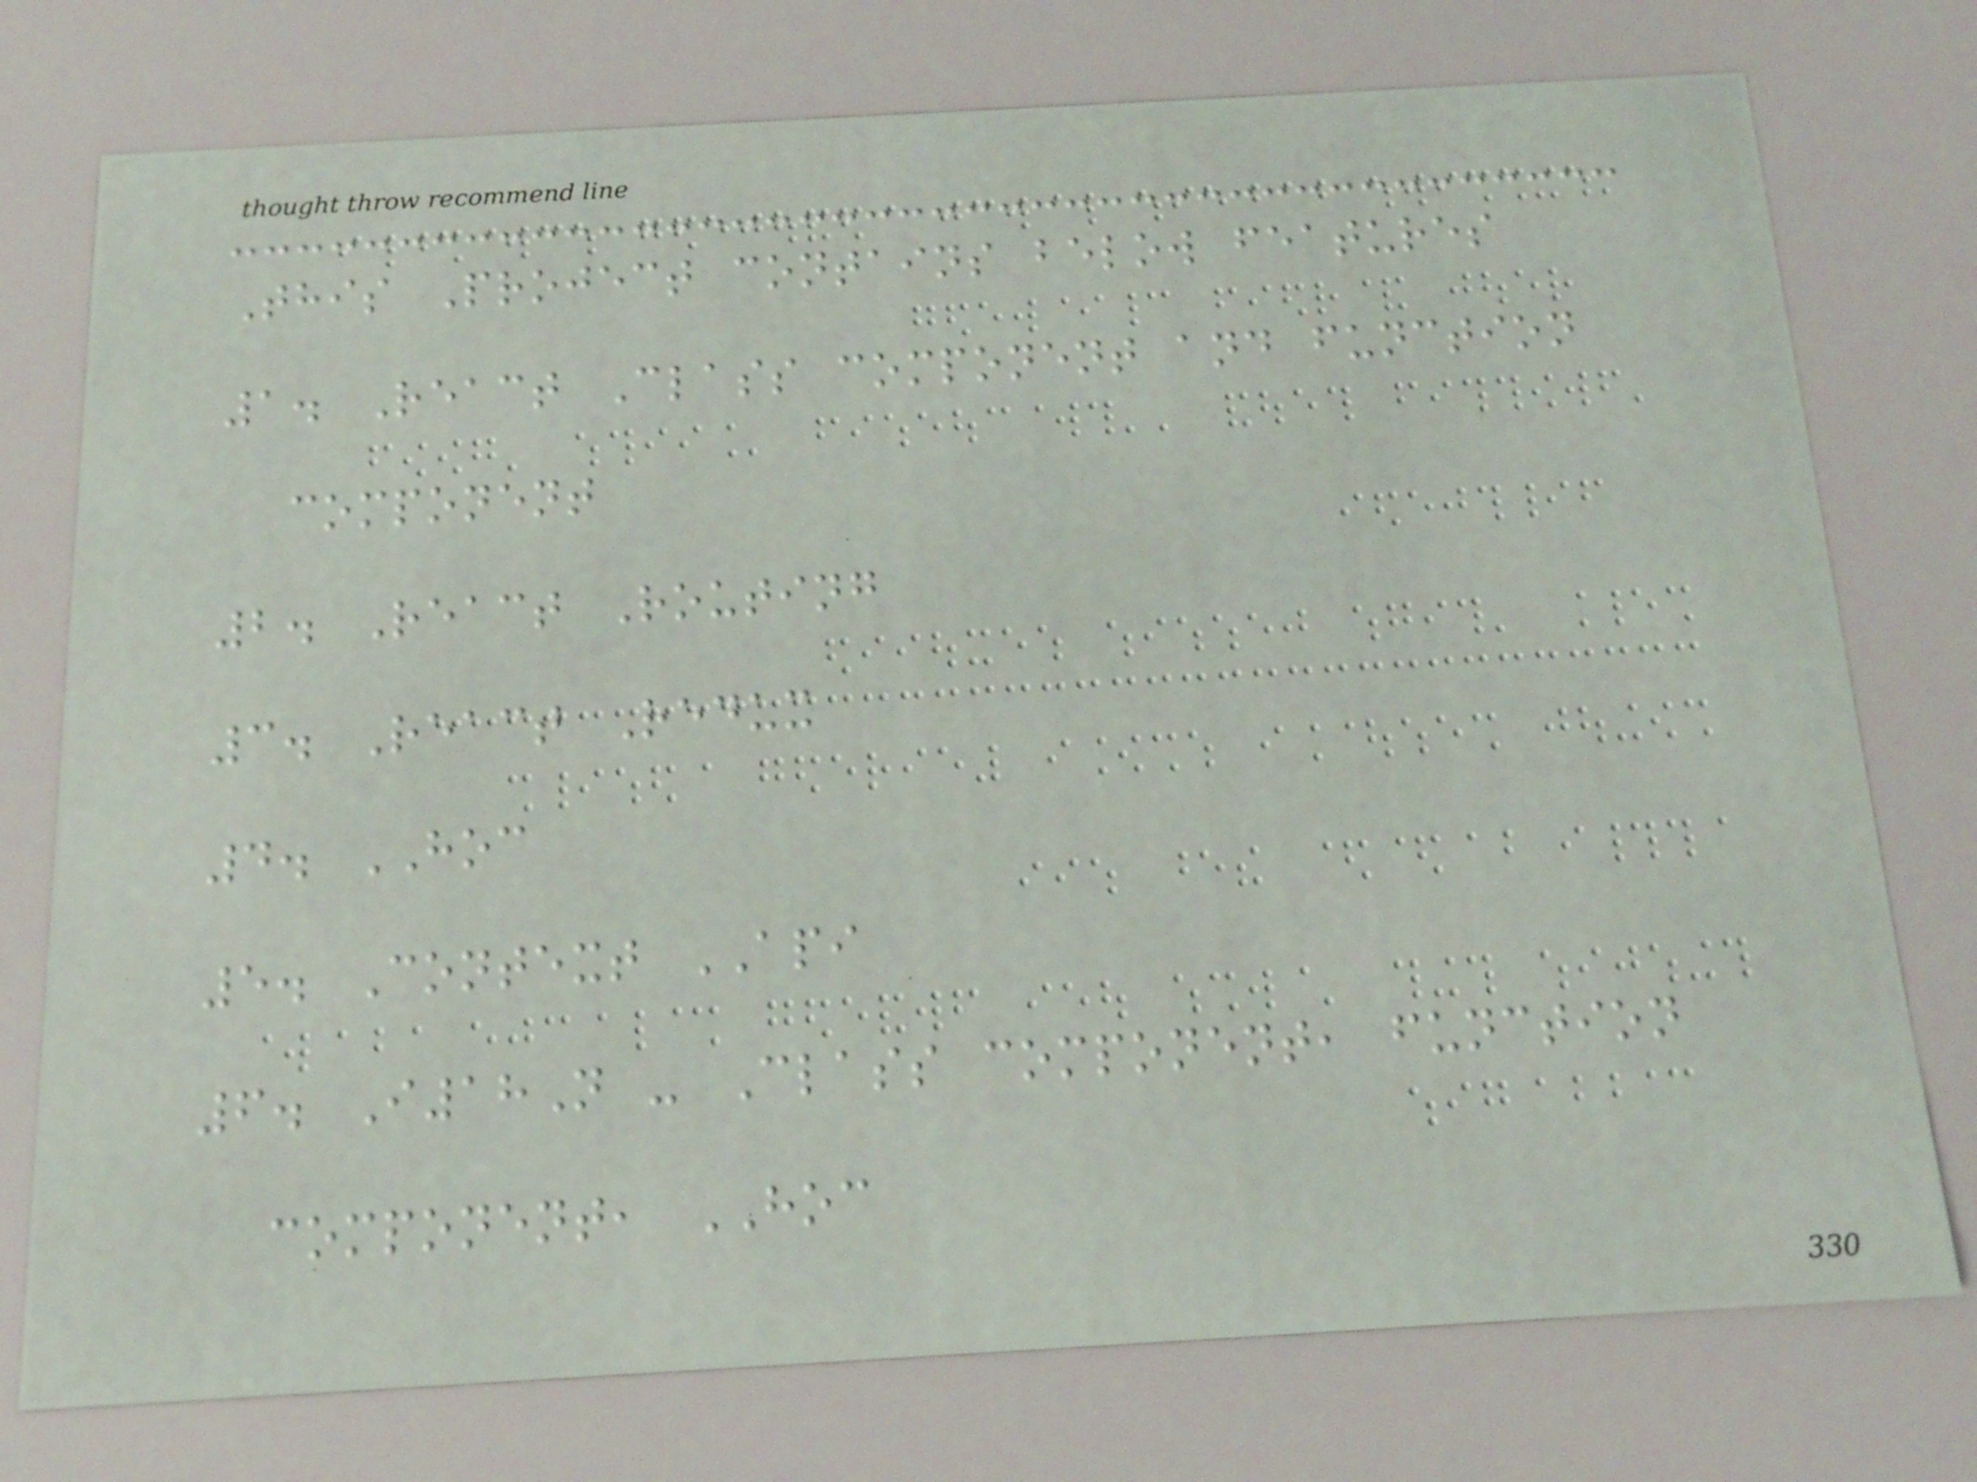This Project contains below features
1. React Class component and function
component
2. React Routing
3. React Redux
4. HOC
5. Context API
6. I18N - Class component, function
component, HOC
